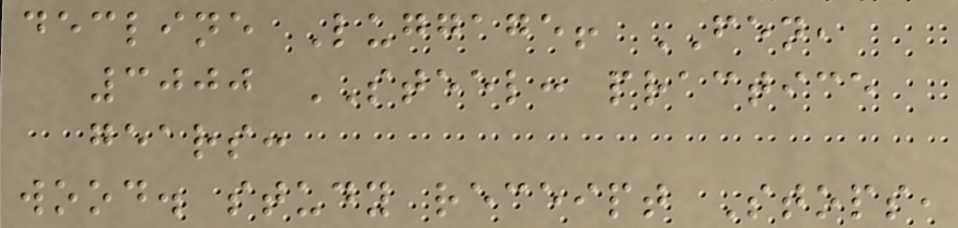decline Luggage! FEN,
3000 STEEL: practice
gears:
wood. study receipt Stops,
